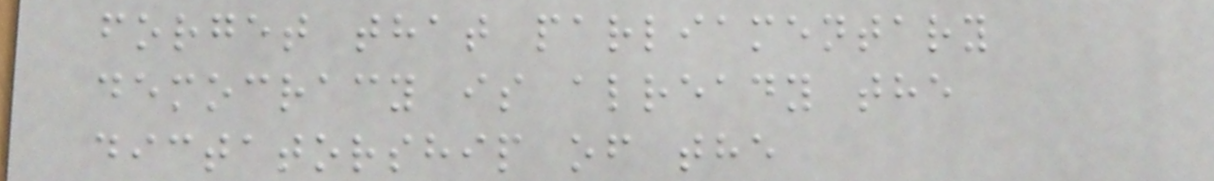forget that parliamentary
democracy is already the
dictatorship of the
